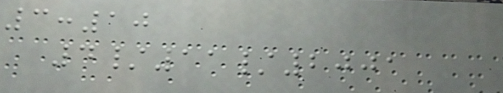3:10
4/11/2001
